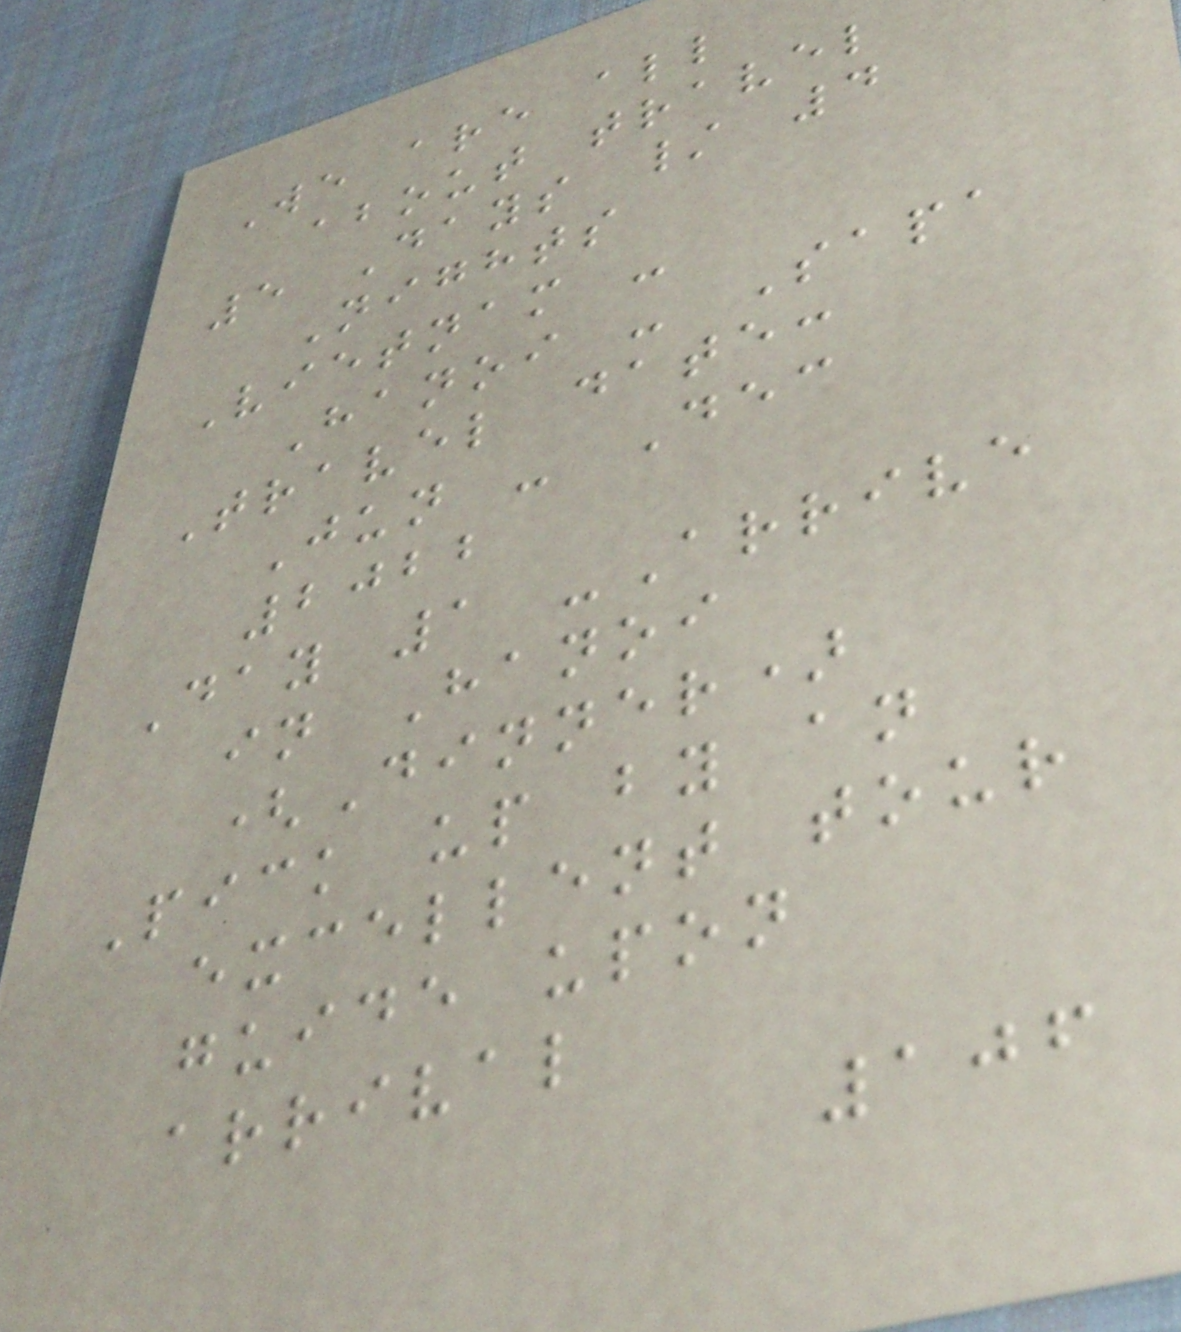We are all
about travel
5 Days / 4
Nights
Vietnam -
Hanoi - Sapa
Travel date:
Jun - Dec
2022
Day 1 -Arrive
in Hanoi
(Dinner)
Pick up by an
excellent tour
guide upon
arrival
106
